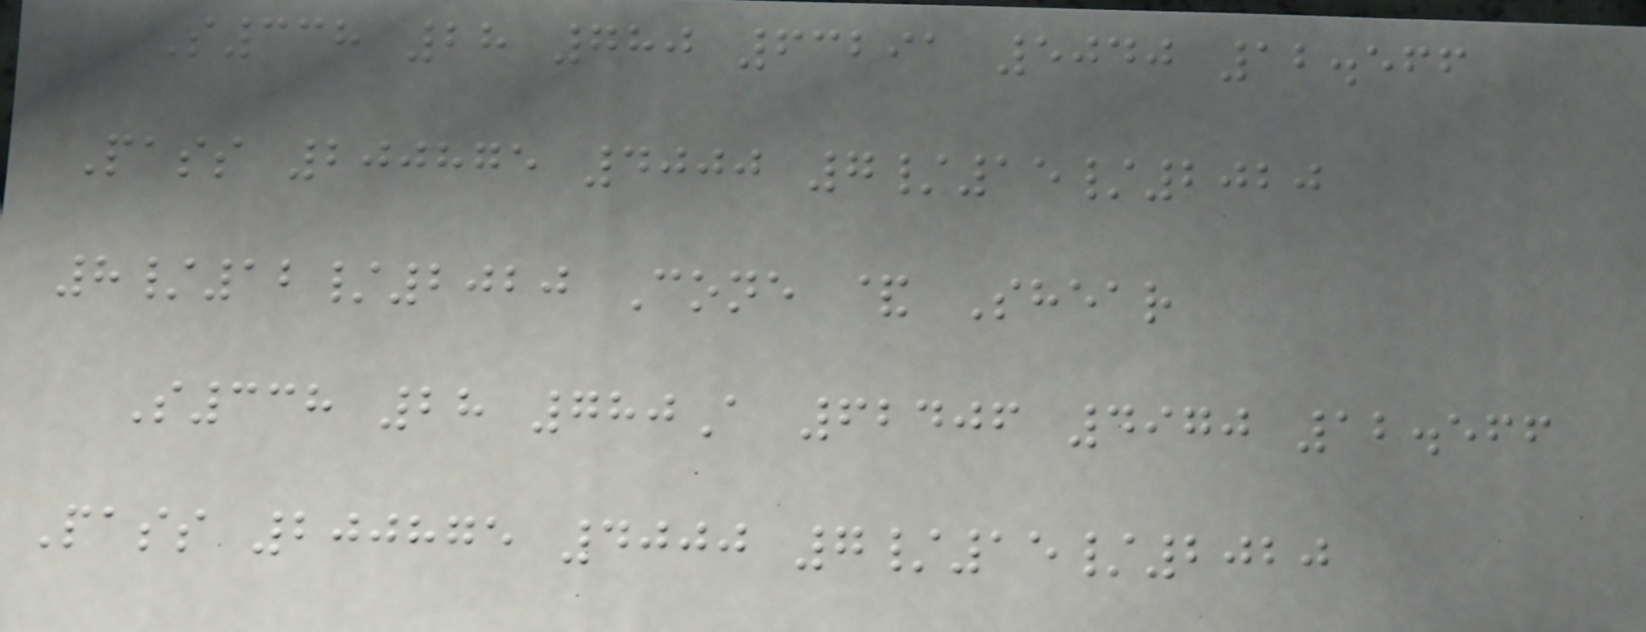S338 28 780 63291 5040 12.566
Pass 200875 4000 7/15/2020
8/12/2020 Cone & Shear
S338 28 780A 62406 4970 12.566
Pass 200875 4000 7/15/2020
